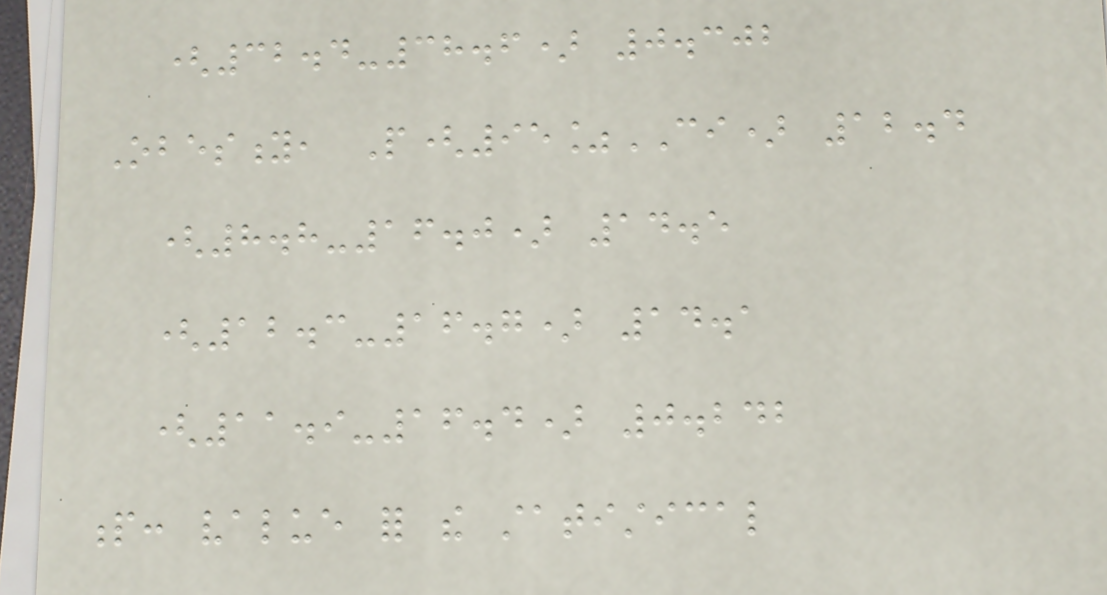(32.4-38.6) 0.302
Obesity, P(95%CI) 12.4
(8.8-16.0) 14.5
(12.3-16.7) 14.1
(11.9-16.4) 0.242
p: value for the statistical
